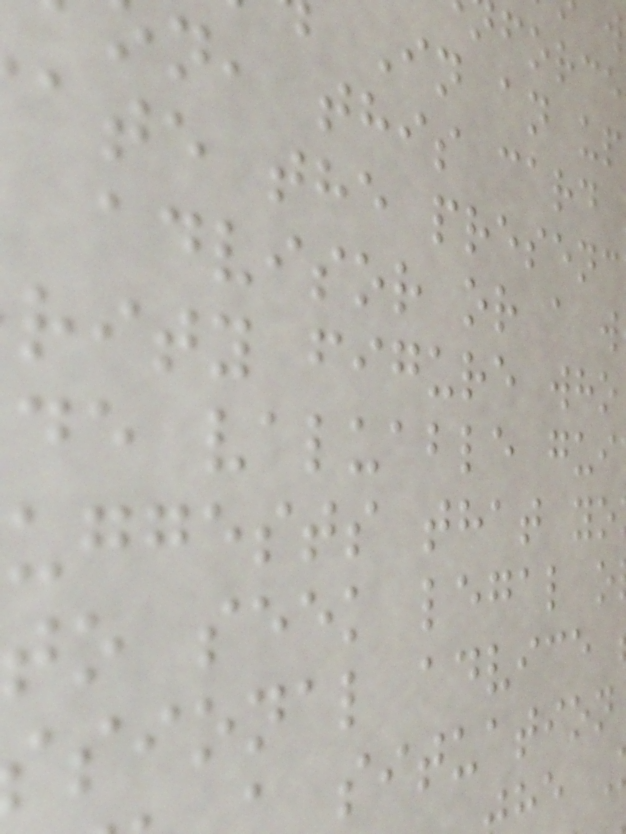In an up
n, this card
ate the presenc
advisor or a w
rity figure who
de valuable gui
uggests that yo
to seek legal o
sional advice
situation
